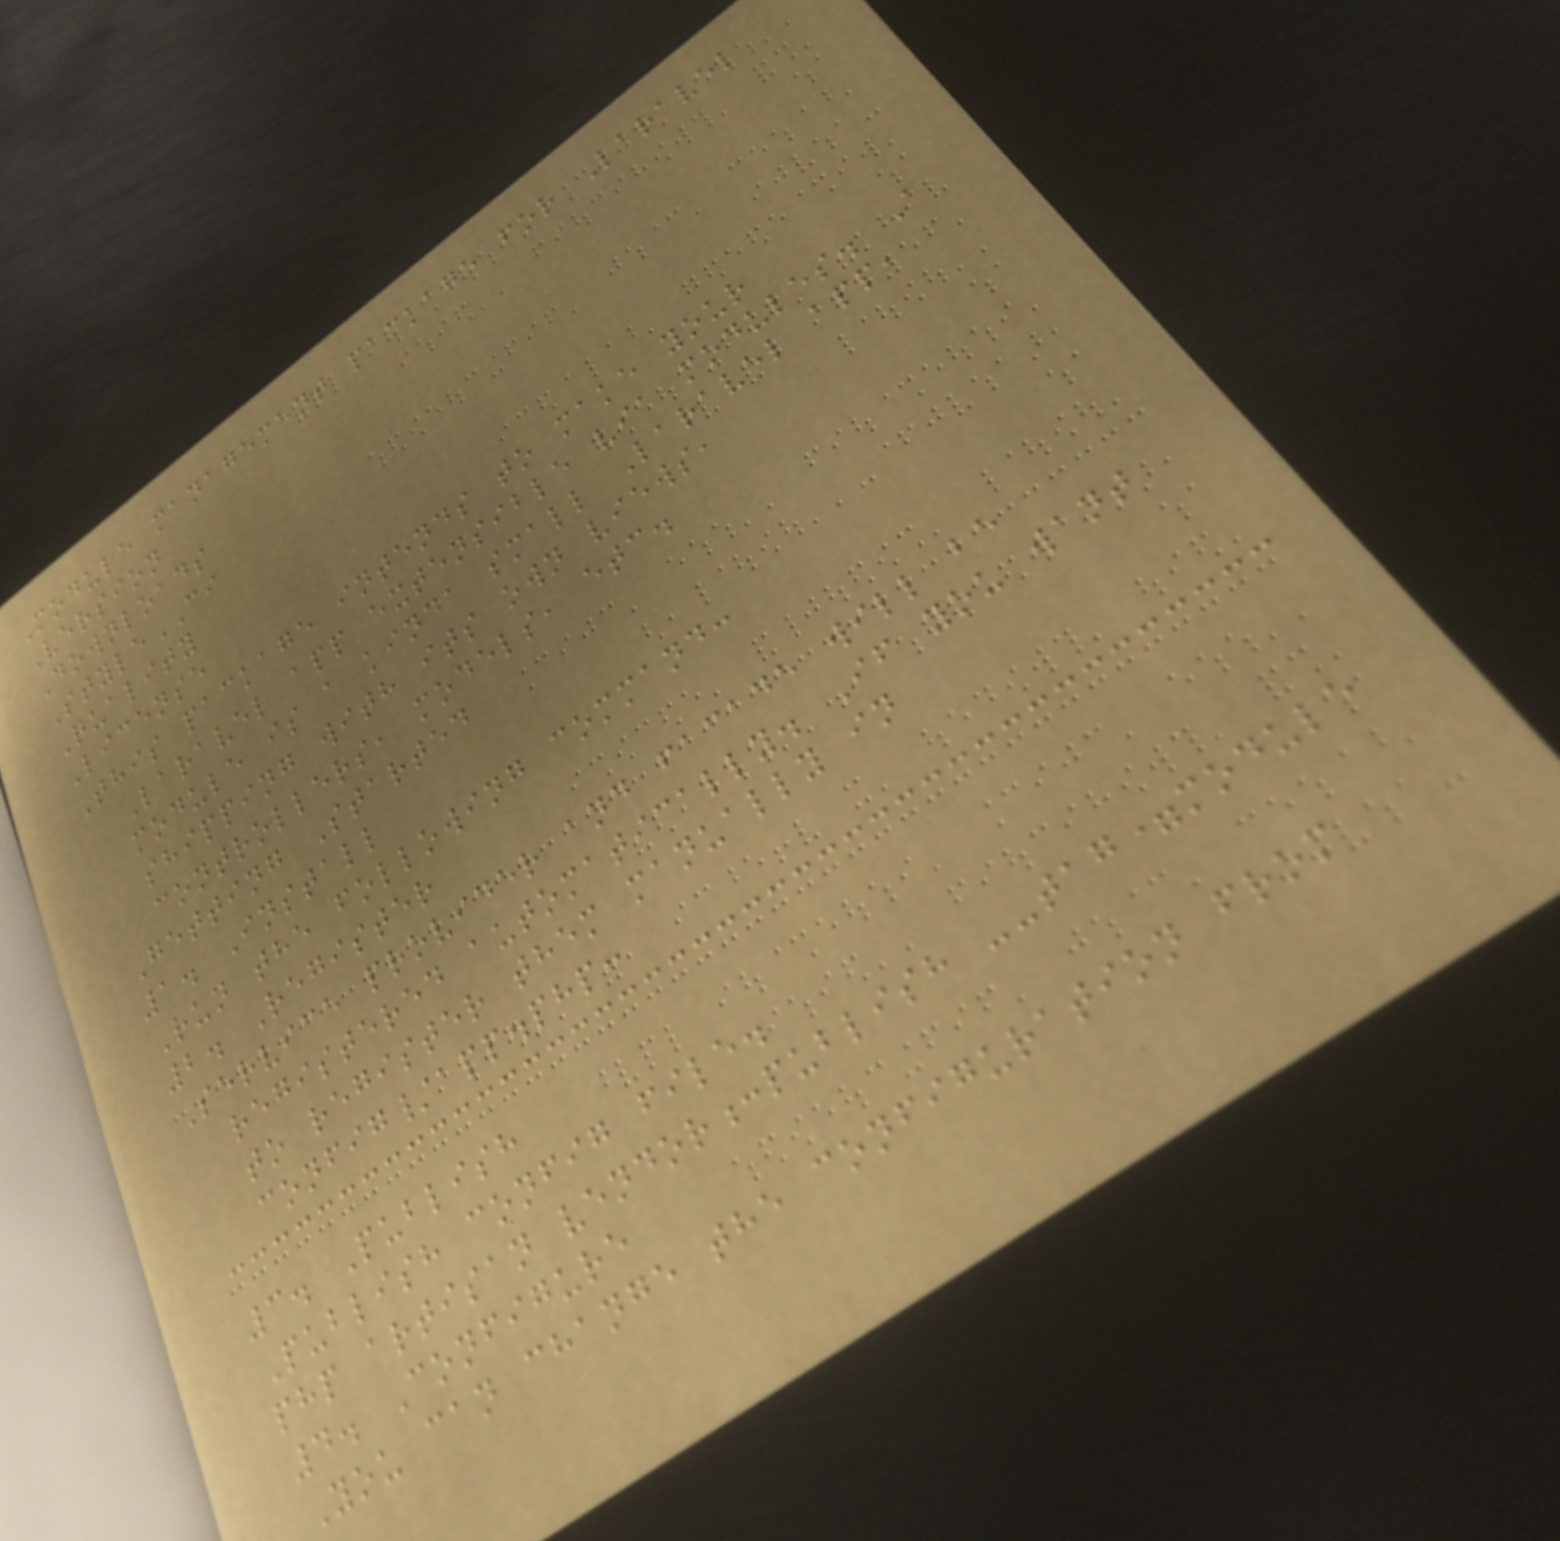Module management package for Laravel
Version
Downloads
StyleCI
Quality
License
This package intends to make your
Laravel app extensible via modules. A
module is a kinda small Laravel app,
shipping with its own views,
controllers, models, etc.
Getting Started
1. Install
Run the following command:
2. Register
Service provider and facade will be
registered automatically. If you want
to register them manually in
config/app.php:
3. Publish
Publish config file.
php artisan vendor:publish --tag=module
4. Configure
You can change the configuration from
